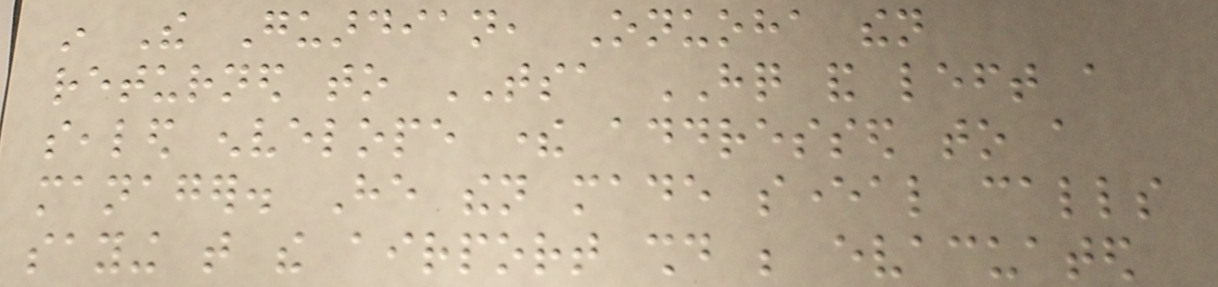in The Guardian, Onuoha then
returned to TSA HQ and left a
sealed envelope there addressed to a
manager. He then made several calls
saying that the airport should be evacuated
